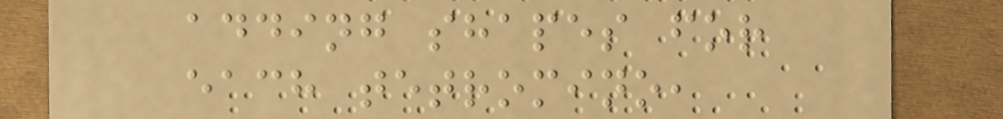adding shapes for
each tetromino,
